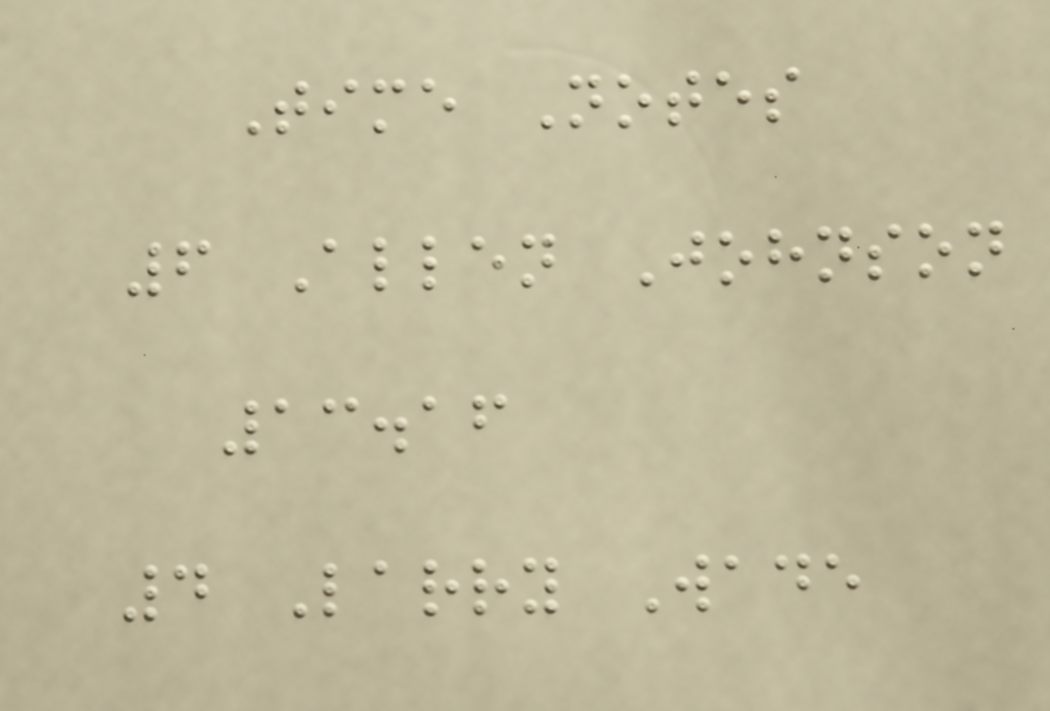Time Notes
6 Allen Johnson
13.16
4 Larry Wade
